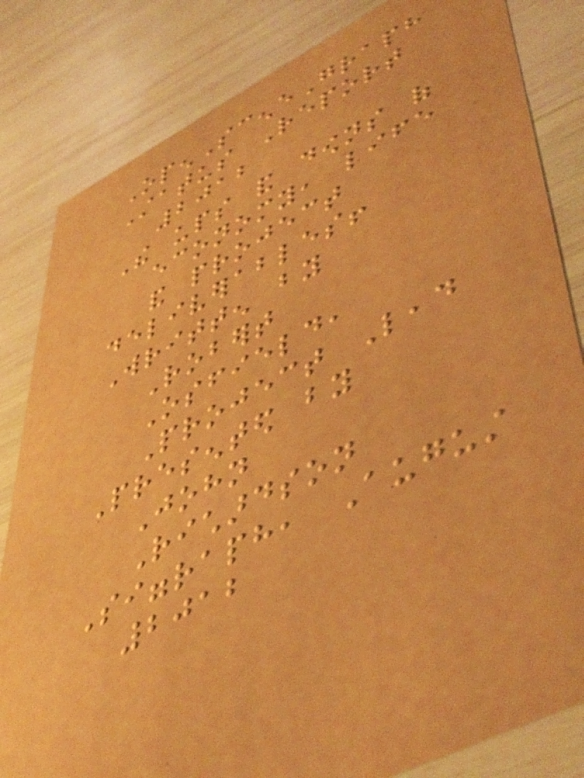OpenSceneGraph
Status Report
2012
The ups and downs of
economy, life
and project
deliverables!
Written by
Robert
Osfield,
Project Lead
Presented by
John
Richardson
Siggraph, August
2012
